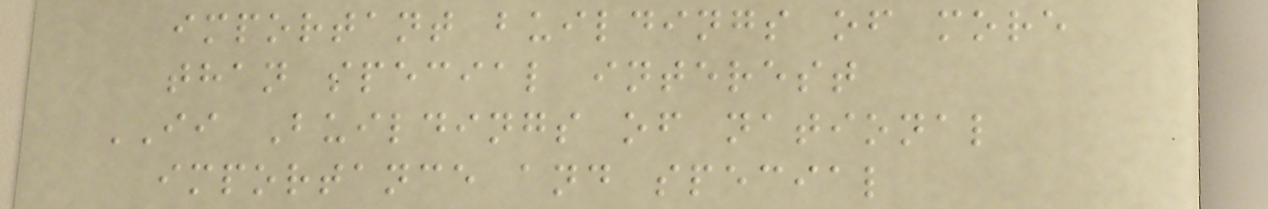important buildings of more
than special interest
II Buildings of national
importance and special
